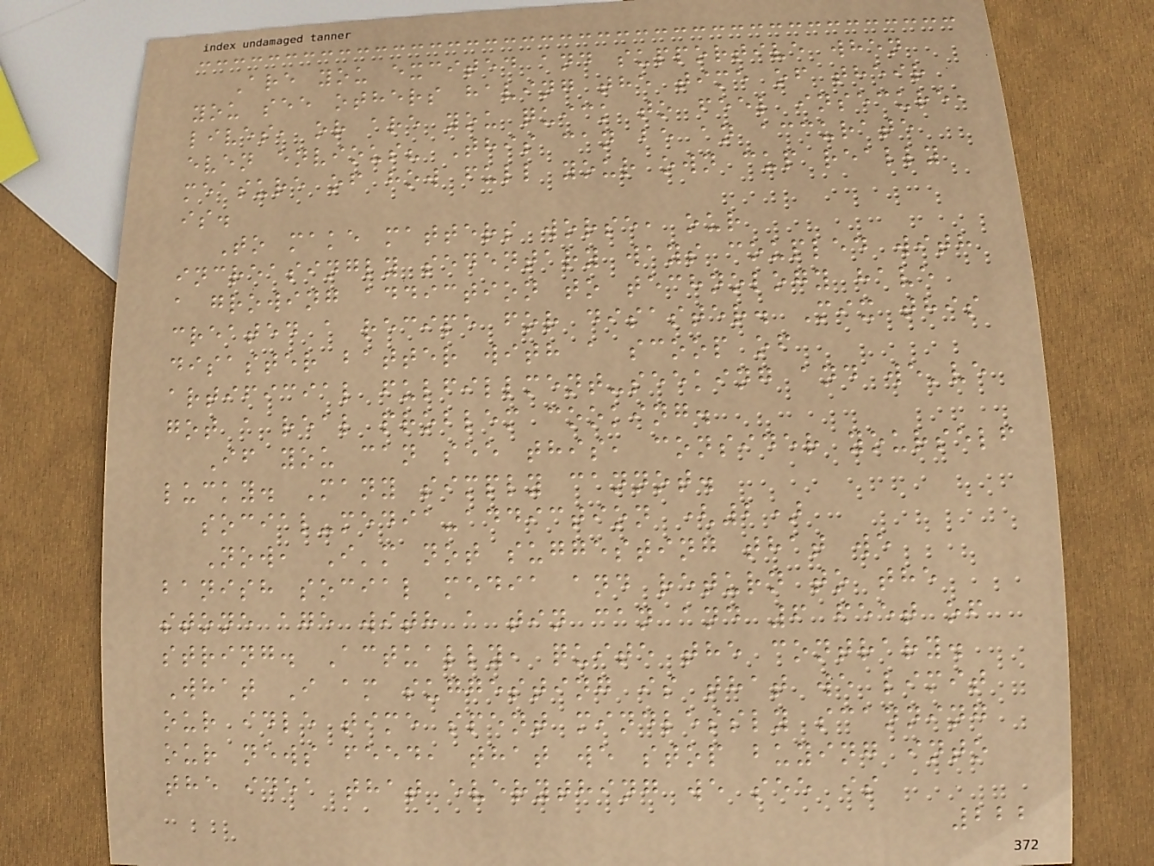Are you excited and supportive when
you see others having the time of their
lives, or are you quick to feel insecure,
even envious? This can be an accurate
measure of how full your own cup really
is.
To make matters worse, our
increasingly sedentary ways coupled with
a growing addiction to technology have
created a recipe for disaster. Mix this
disaster batter with a scoop of
artificial fulfillment-seeking and we've
got a real problem cooking.
If you can see this, consider yourself
lucky. Many simply cannot.
social-media-addiction (2)
Now, I'm not suggesting that we
banish social media and return to the
stone age with a tin can and 6 feet of
string. Actually, quite the contrary.
What I am suggesting is that we limit
our idle time spent mindlessly scanning
our news feed, that we stop buying into
the idea that everything we see is
222
